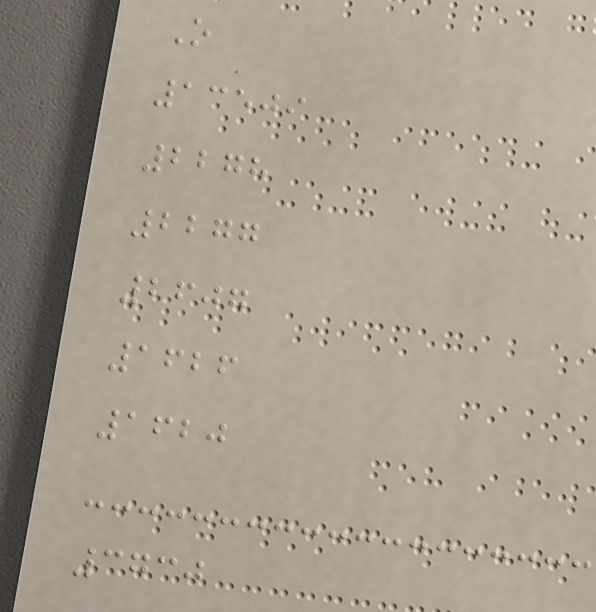O
13509
2278
2277
2607
1626
1620
3730
